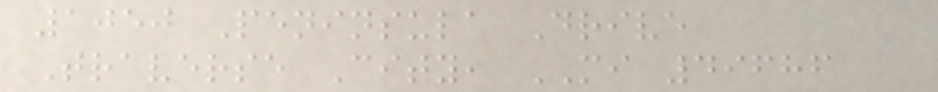1050 Peninsula Drive
Traverse City, MI 49686
